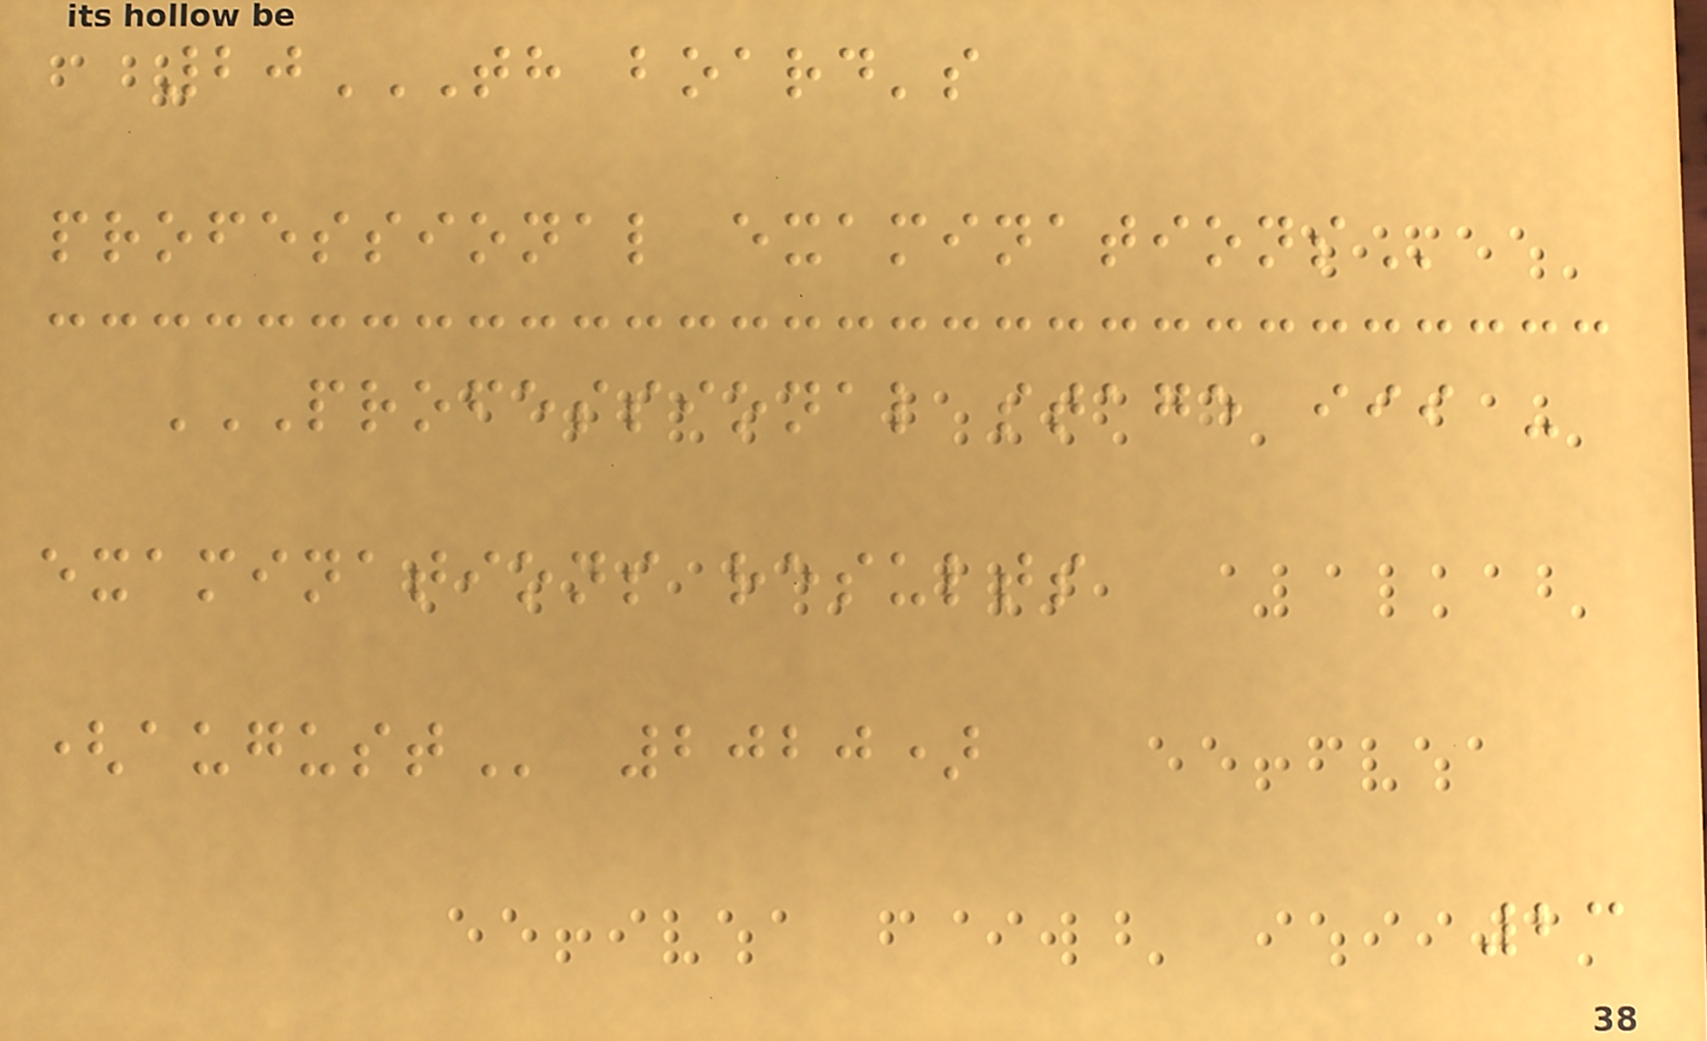20TH BOARD'S
PROFESSIONAL EXAMINATIONS
PROFESSIONAL STAGE III -
EXAMINATIONS RESULTS
(AUGUST 2020)
23
